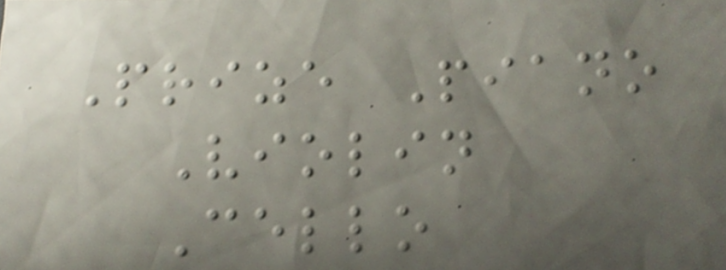Prize Piano
Violin
Cello
